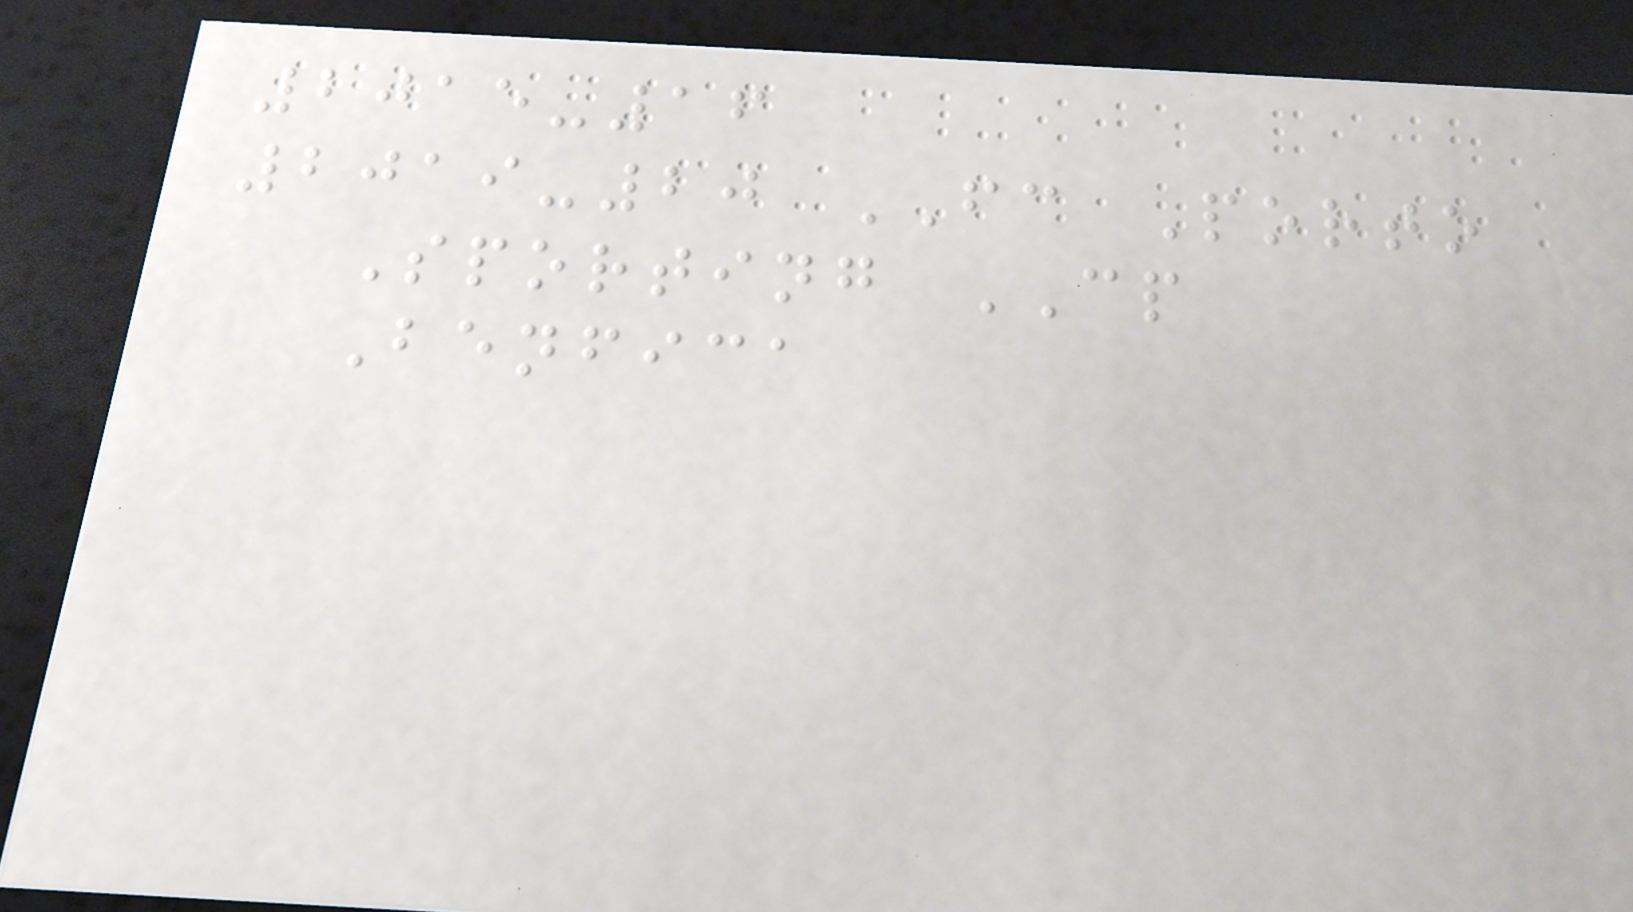2015-16
2019-20 FC Porto
Sporting CP
Benfica
